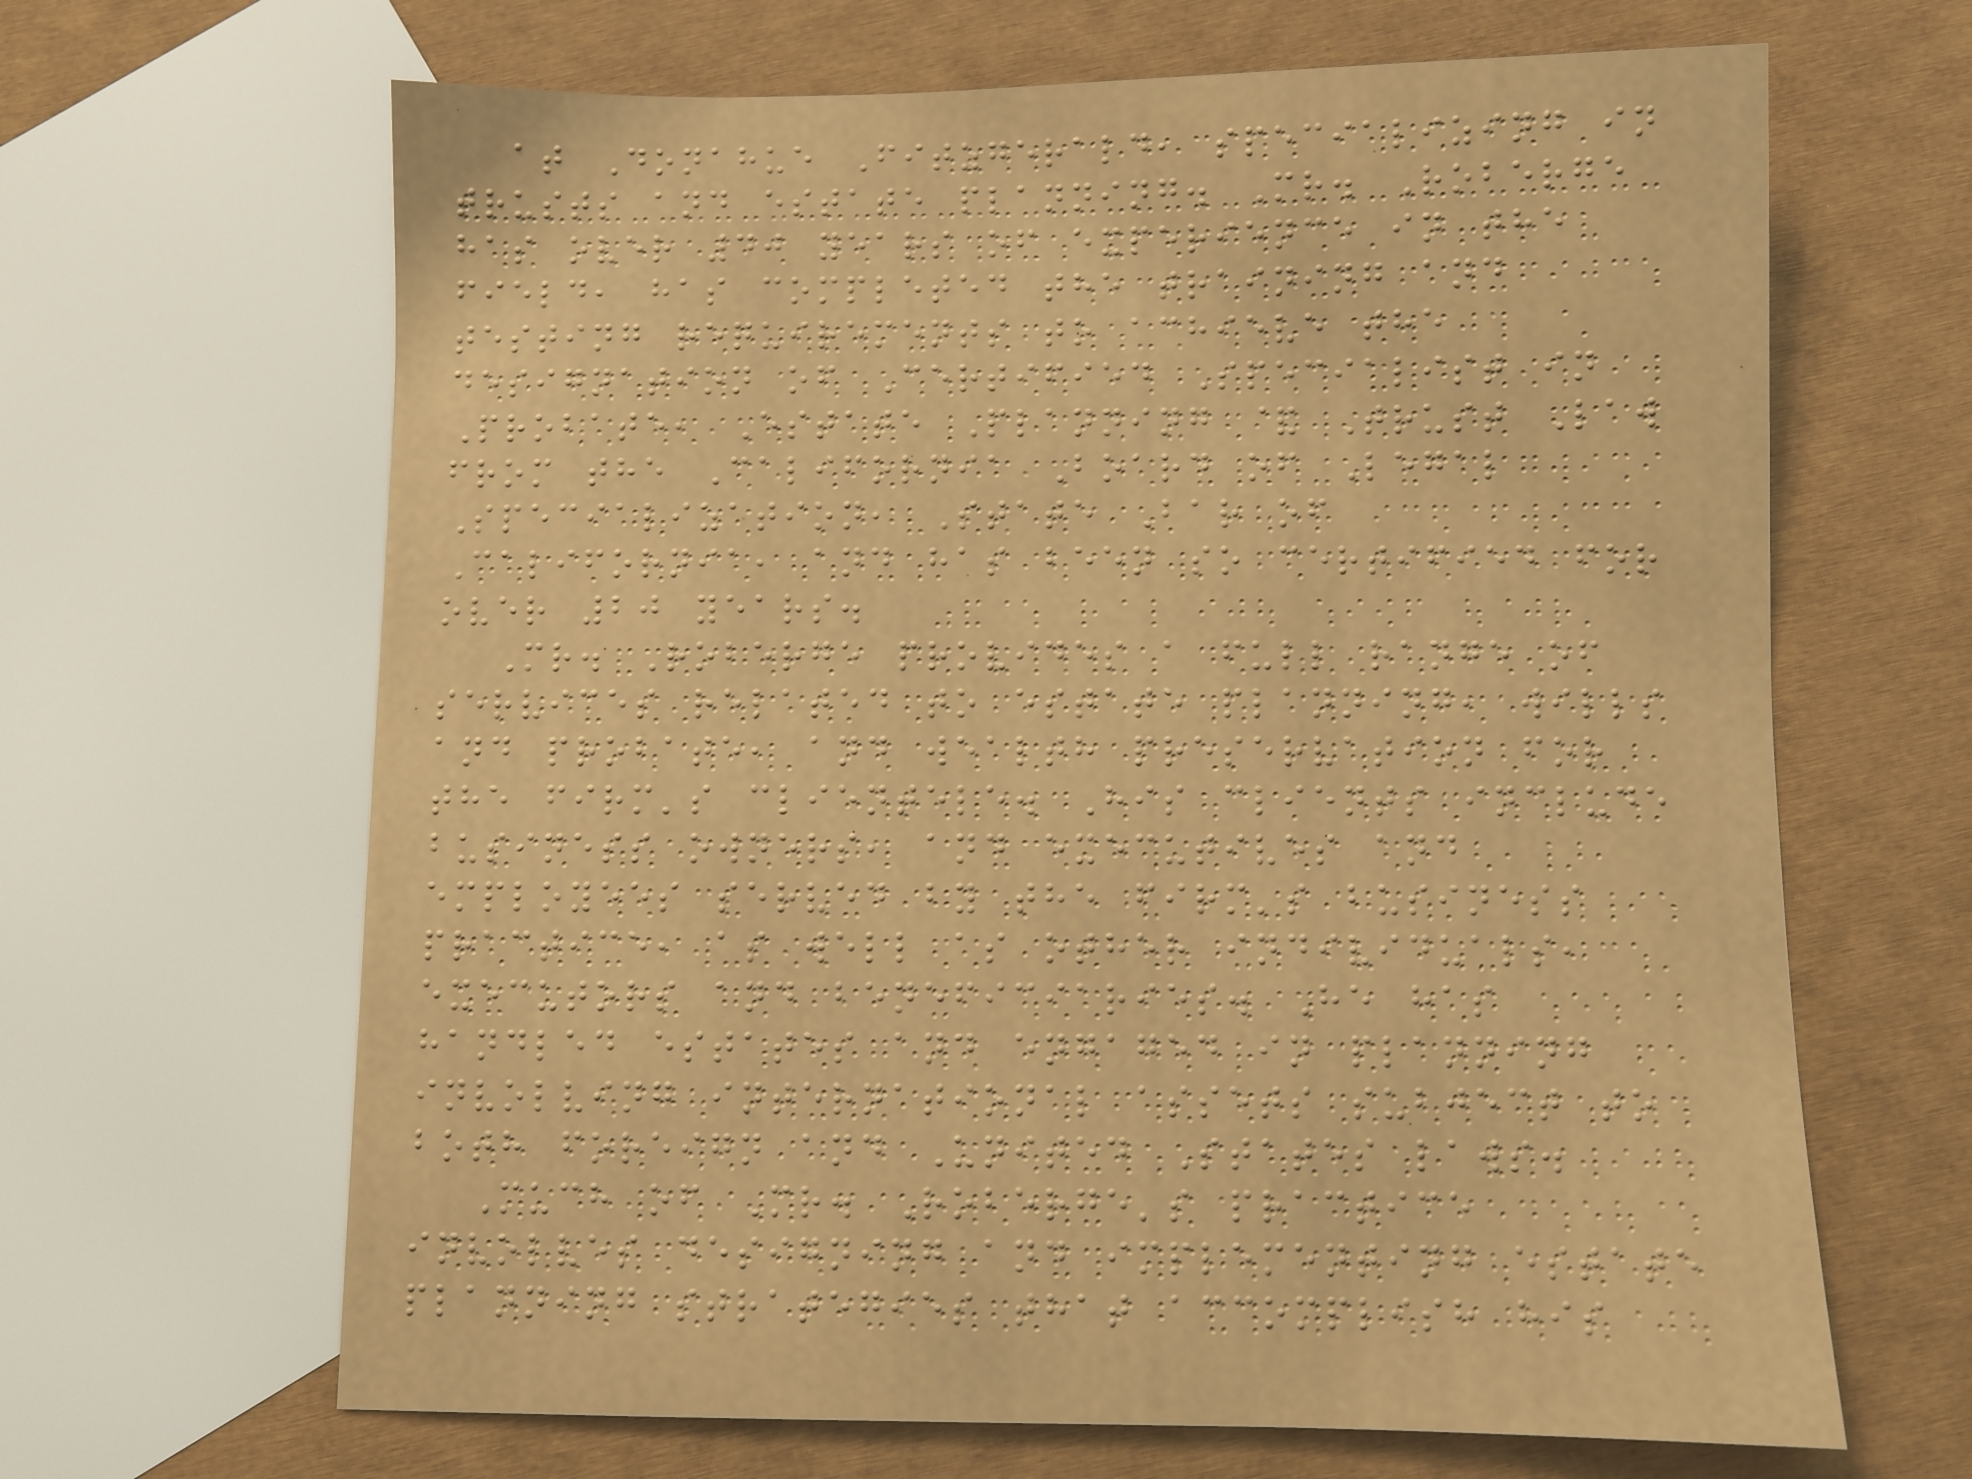at Donahue Fitzgerald, specializing in
trusts and estate planning. Mr. Roberge
has over 40 years of experience in the
field, has completed the training and
testing requirements to achieve the
designation of Certified Specialist in
Probate, Estate Planning & Trust Law
from the California Board of Legal
Specialization, State Bar of
California, and has been so certified for
over 20 years.
Mr. Roberge provides a full range of
services related to estate planning, wills
and probate, and wealth preservation for
the firm's clientele. His clients include
business owners, and executives and
employees served by the firm's business
practice, as well as other individuals,
executors and beneficiaries. He has
handled estates and engaged in planning
involving international assets subject to
both foreign and United States laws.
Much of Mr. Roberge's practice
involves designing and implementing estate
planning strategies that accomplish his
